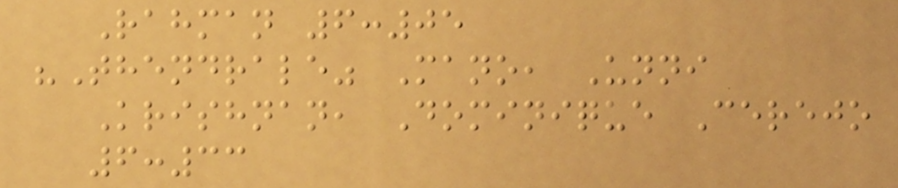Rahman 6:05
"Thendrale" Mano, Unni
Krishnan, Dominique Cerejo
6:33
